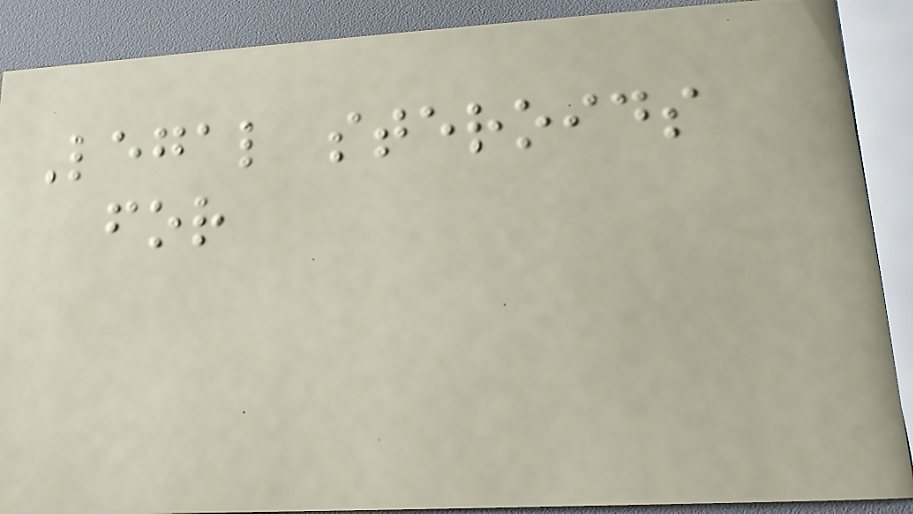Legal steroids
for
